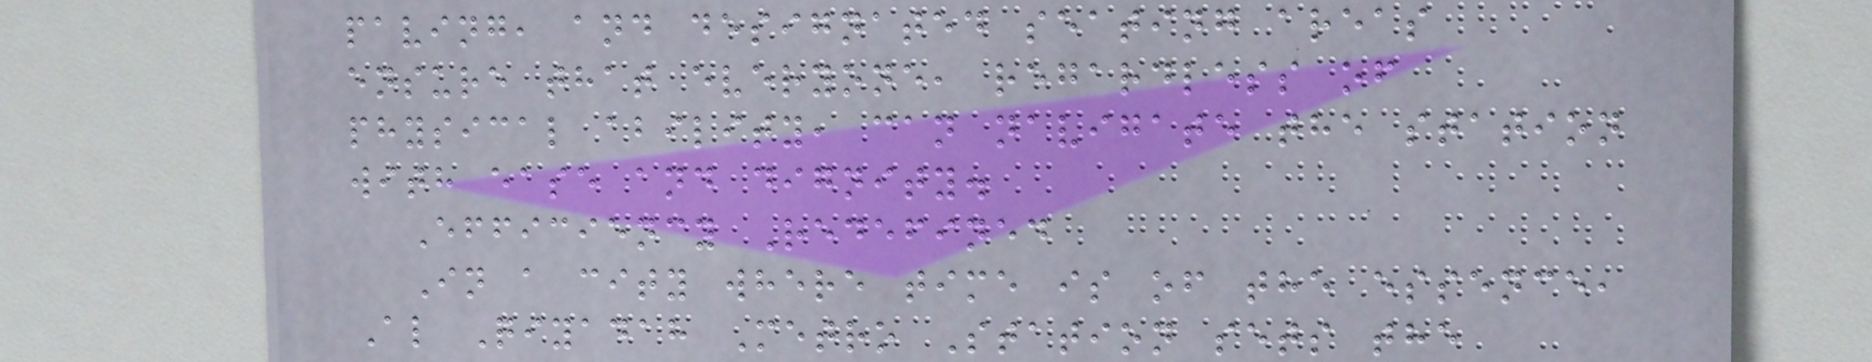paving, and designated seating areas
ensure that everyone, regardless of
physical ability, can navigate the station
with ease and dignity.
Efficiency Redefined
In a city where time is of the essence,
Al Qiyadah Metro Station sets the
